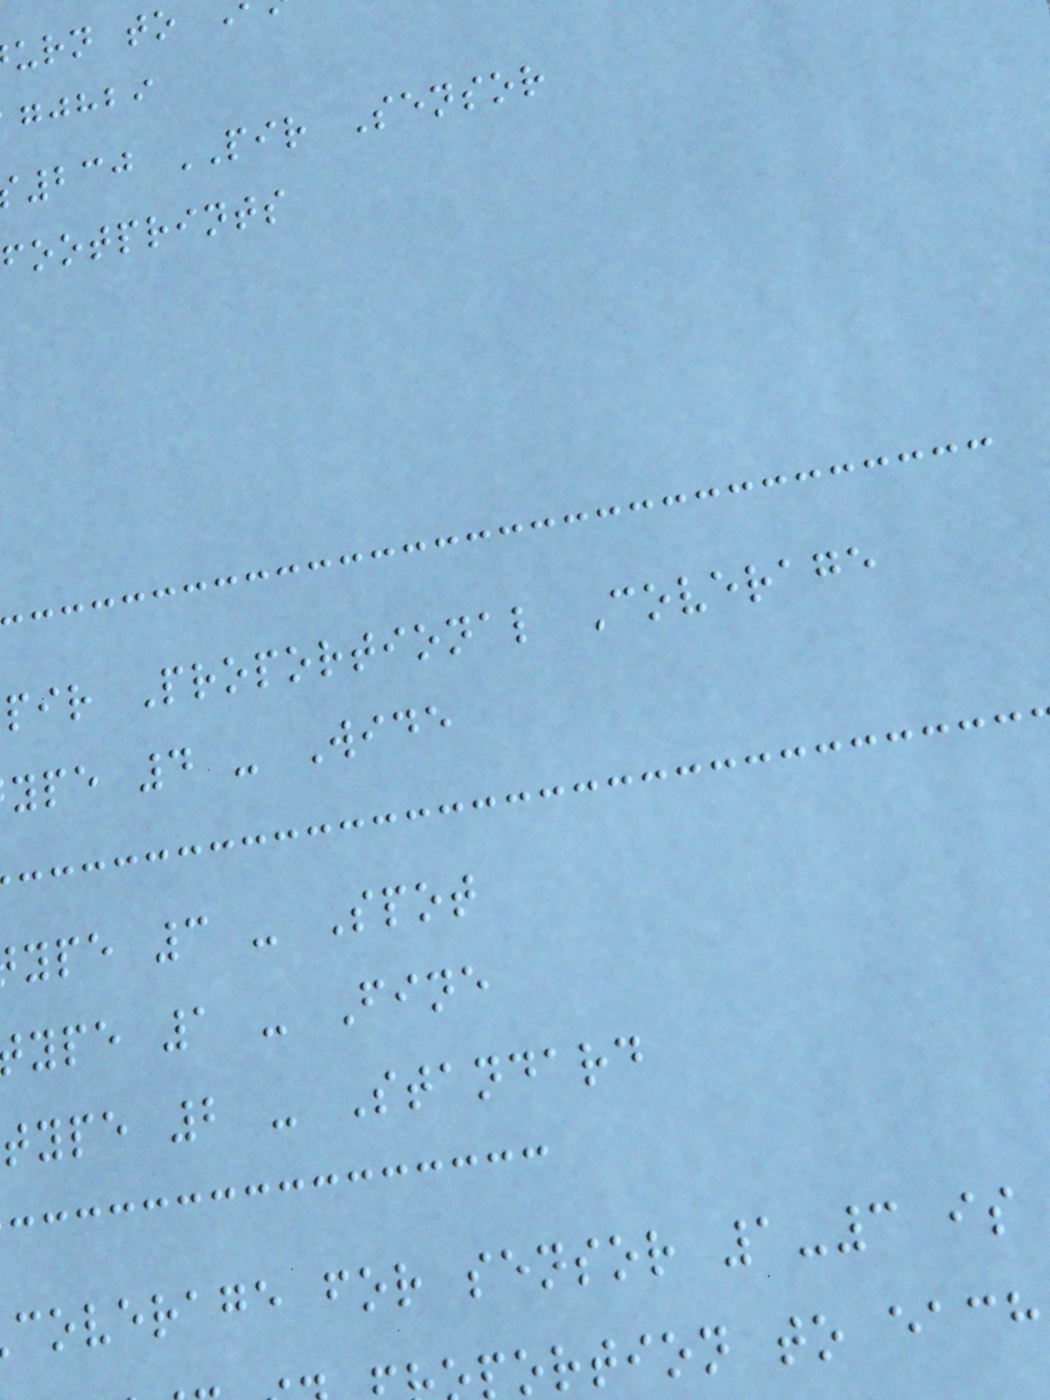gjhbi
230 PIR Sensor
footprints
pir Proportional Coverage
ype 4 - Wide
ype 3 - Spot
ype 1 - Fine
type 2 - Standard
coverage for sensor 1-3 is
ortion to each
